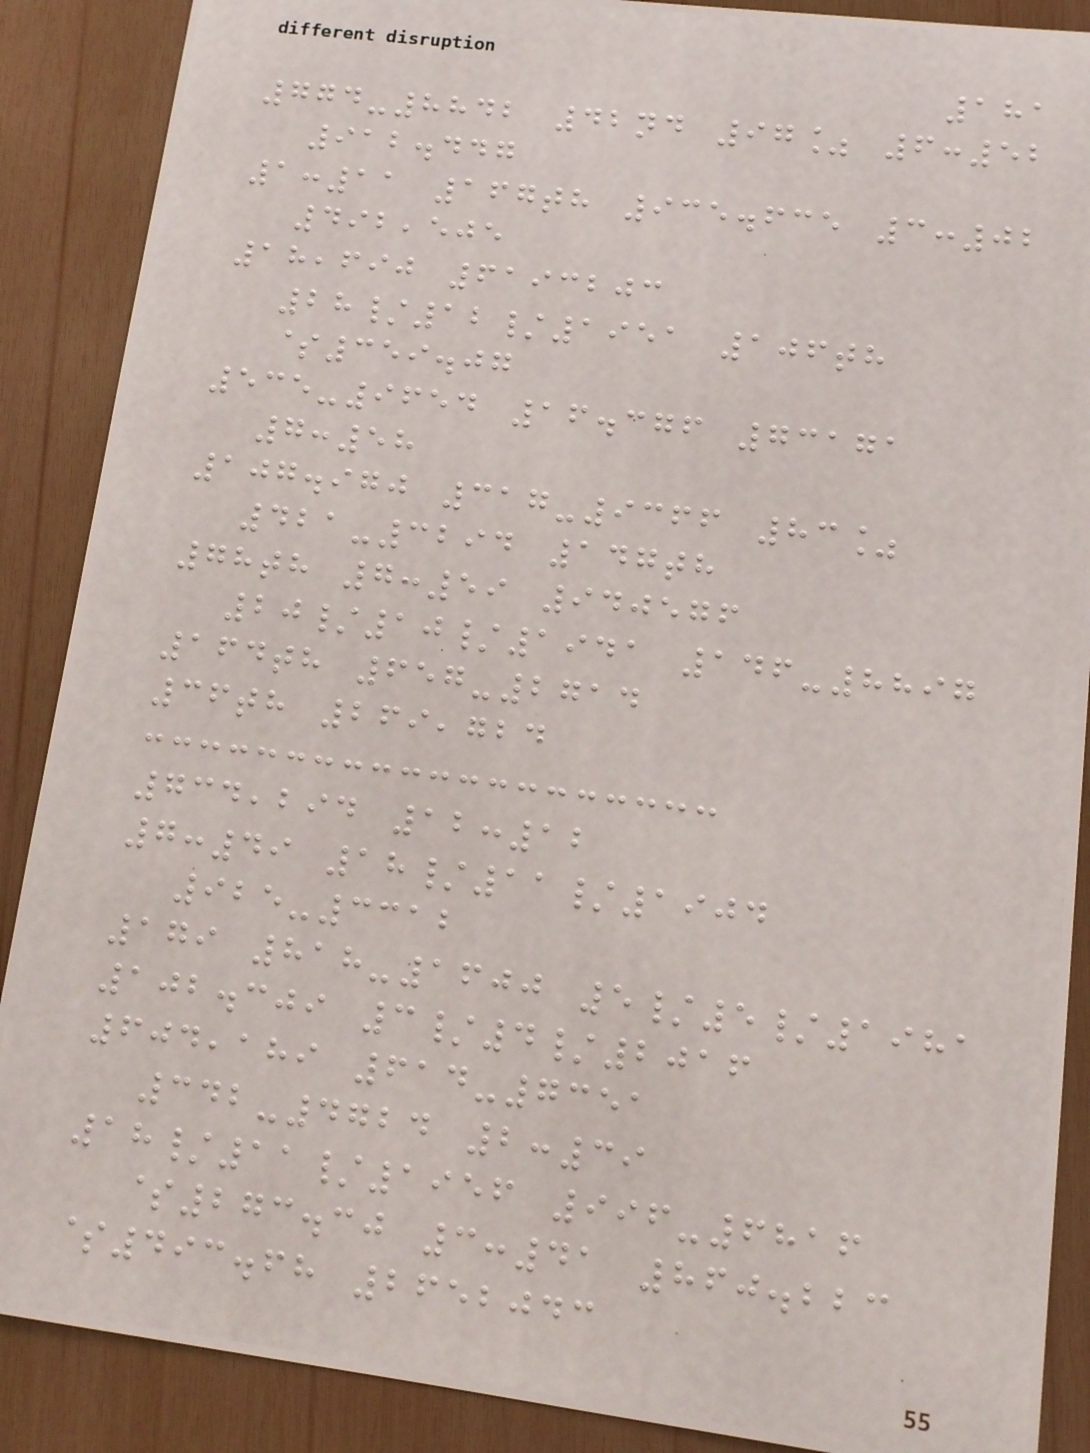181
774-8842 42nd 97% 6:52
912.447
1:11 167th 935.635 3:02
492,505
18,690 6193203
28/12/1951 106th
$359.07
535-9654 16.376 73171
7:58
107.970 317-9366 83%
421-3294 147th
78th 7:59 940576
20/10/1941 146-8897
164th 657-2714
36th 269,724
734,294 12:12
7:49 18/11/1904
925-3312
179 818-1600 5/5/1981
102.309 3/4/2016
604,189 614-7351
342-4724 2:39
18/11/1956 996-6816
$273.30 3:41 860.223
$493.68 2652043
